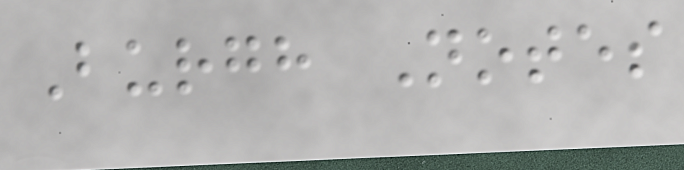Burgh Notes
